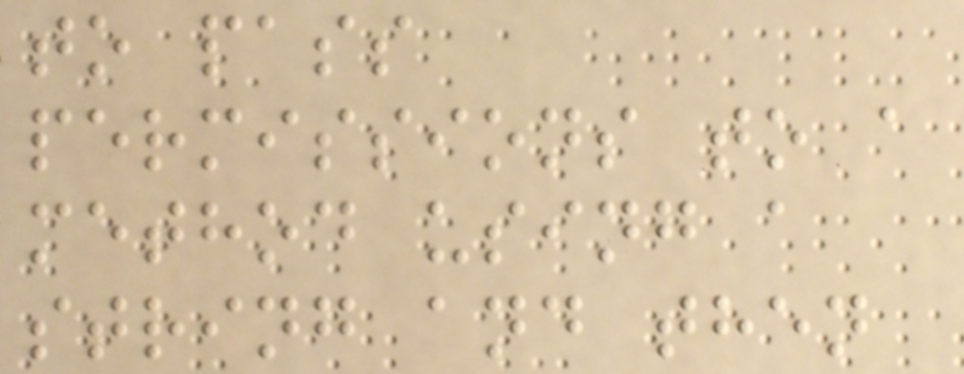to pass
permissions to a
method using a
string and then
